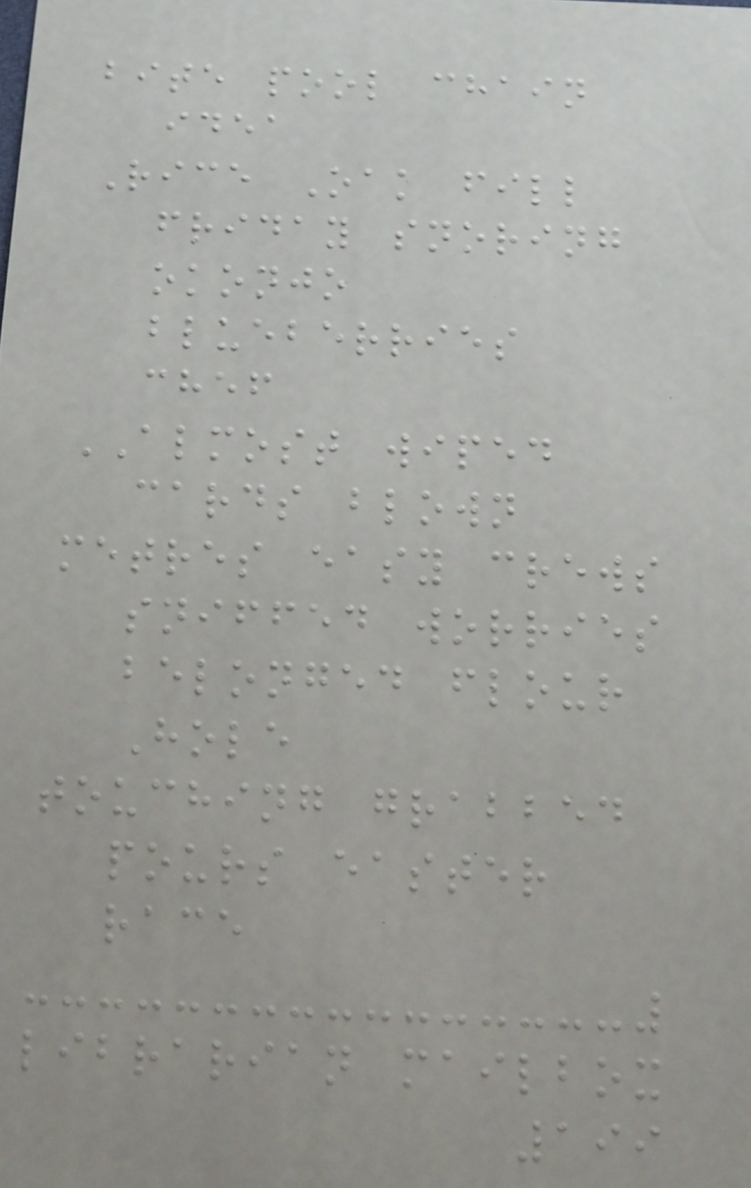bite pool chain
idea
Rice Oak fill
friday snoring
okonjo
blueberries
chef
ALMOST wiped
cards blown
metres easy crews
sniffed worries
belonged flour
Hole
touching grabbed
pours easter
race
librarian mailbox
199
